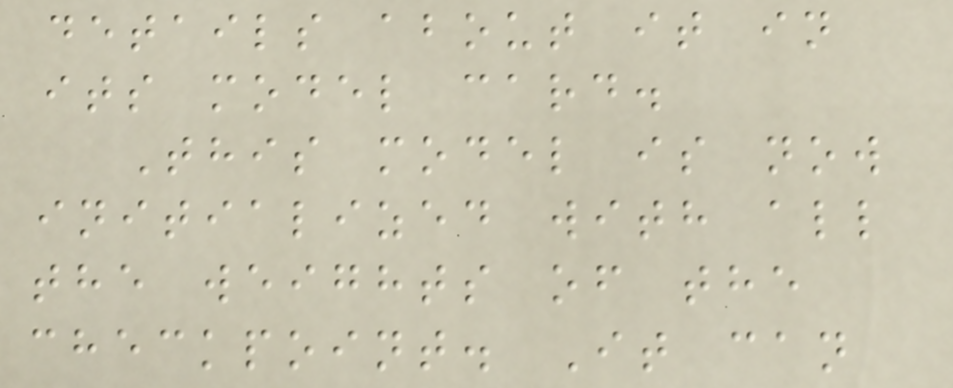details about it in
its model card.
This model is now
initialized with all
the weights of the
checkpoint. It can
